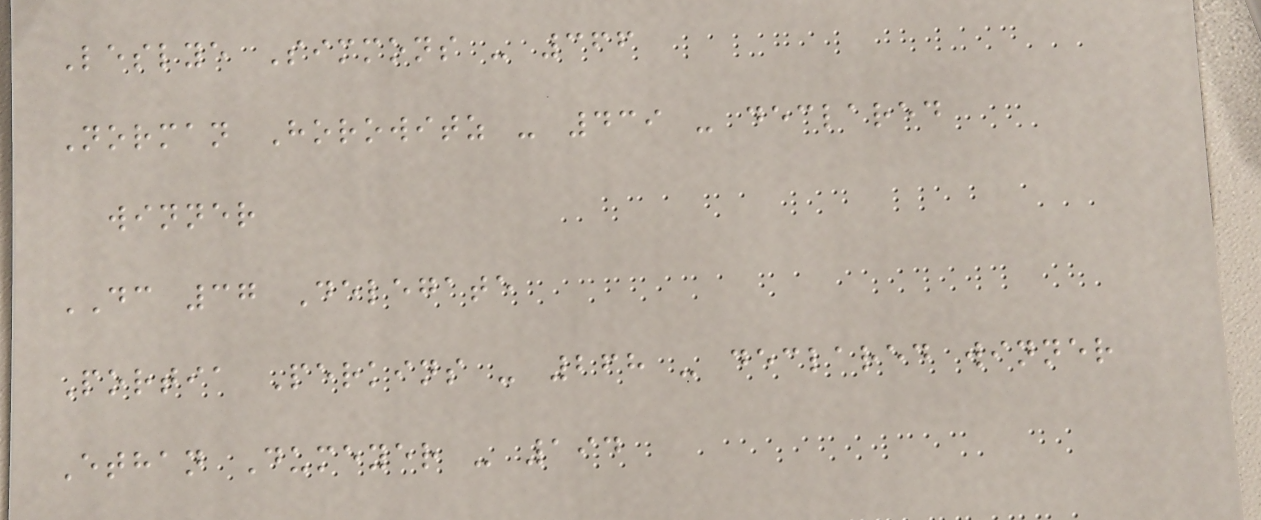Leslye Simmons - 366
Norman Horowitz - 439 - declared
winner
DC 37 Delegate
Portia Perkins - 268 - declared winner
Ethan Dumeyer - 194
